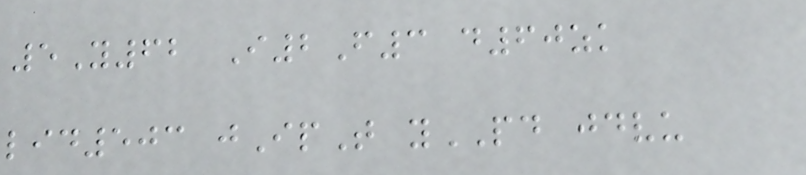5Y62 I2F3 d60zk
lid503 jIpT yPD jdvu
